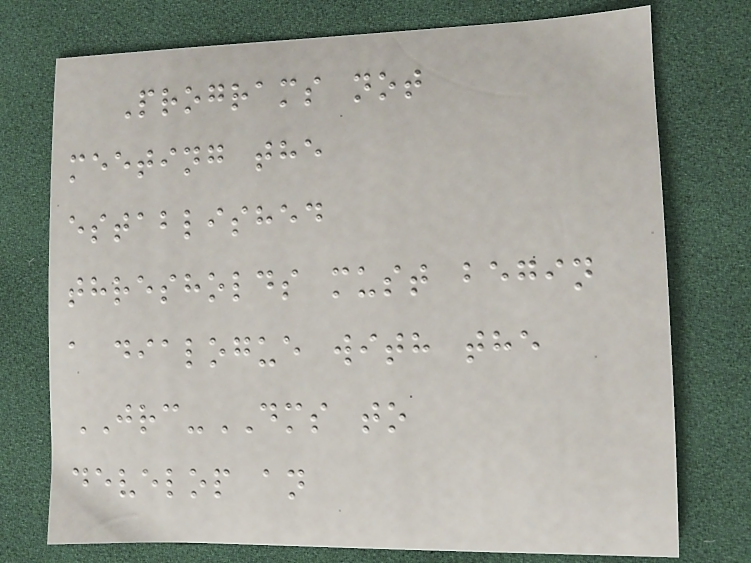Programs not
meeting the
established
thresholds must begin
a dialogue with the
JRC-DMS to
develop an
